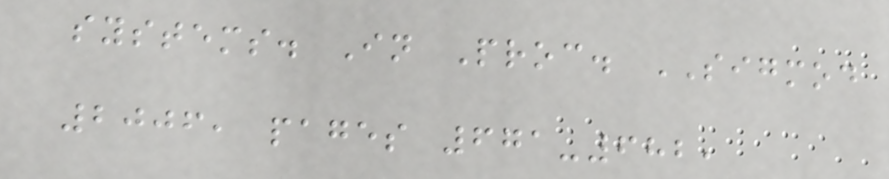systems. In Proc. SIGMOD
2006, pages 671-682,
